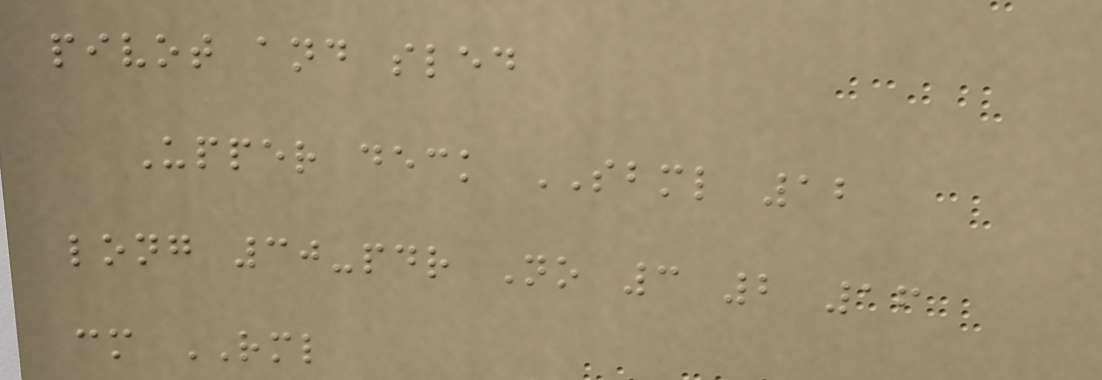pivot and sled
Upper deck SBML 12
long 30-pdr No 3 2 16
cm RML
